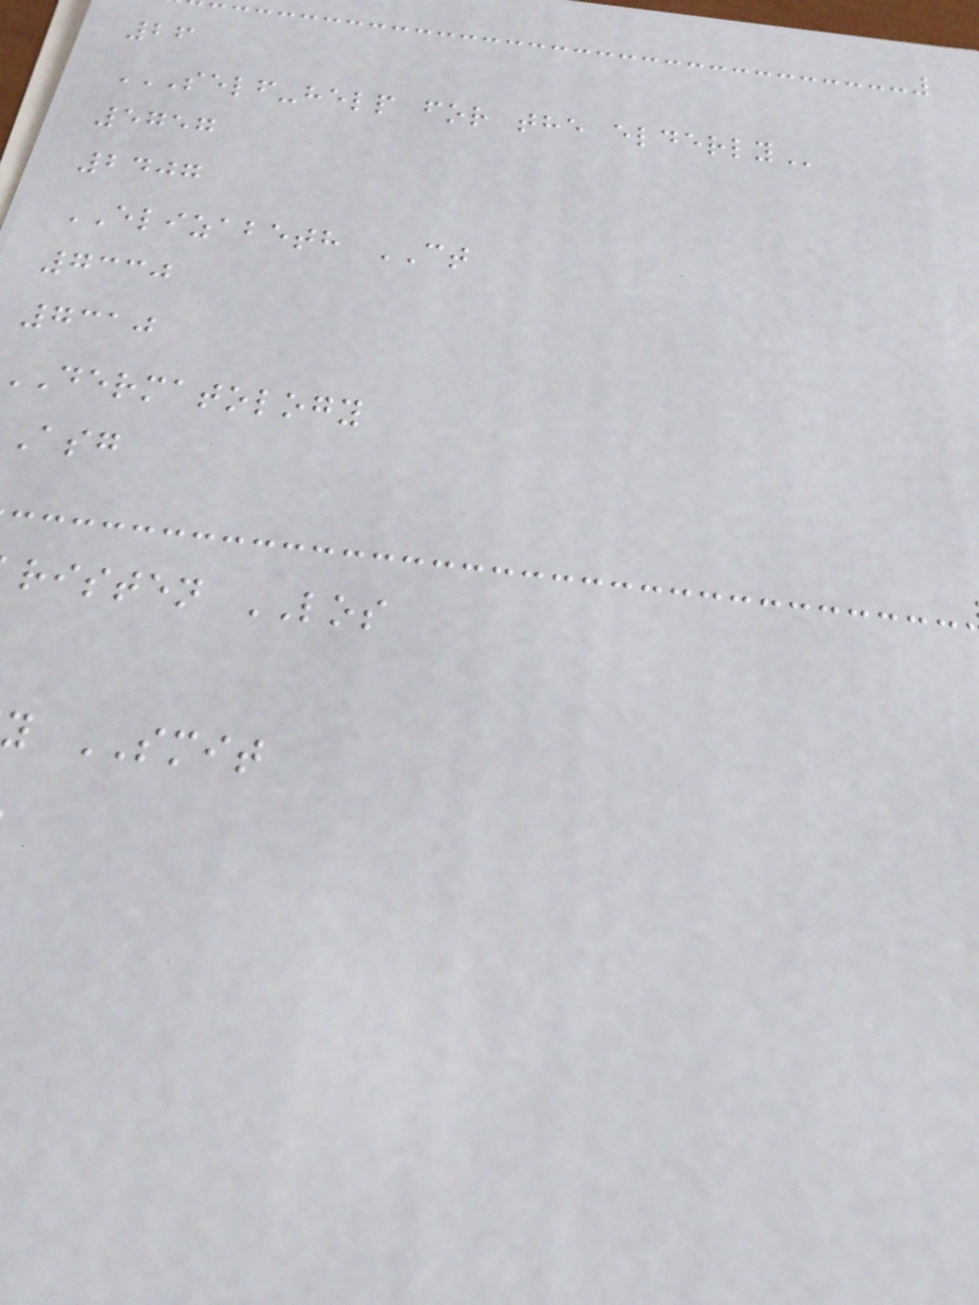26
SELF-HELP FOR THE ELDERLY
5757
2407
ELIZABETH CT
7330
7310
dermatology
risten LOS
y SMIT
